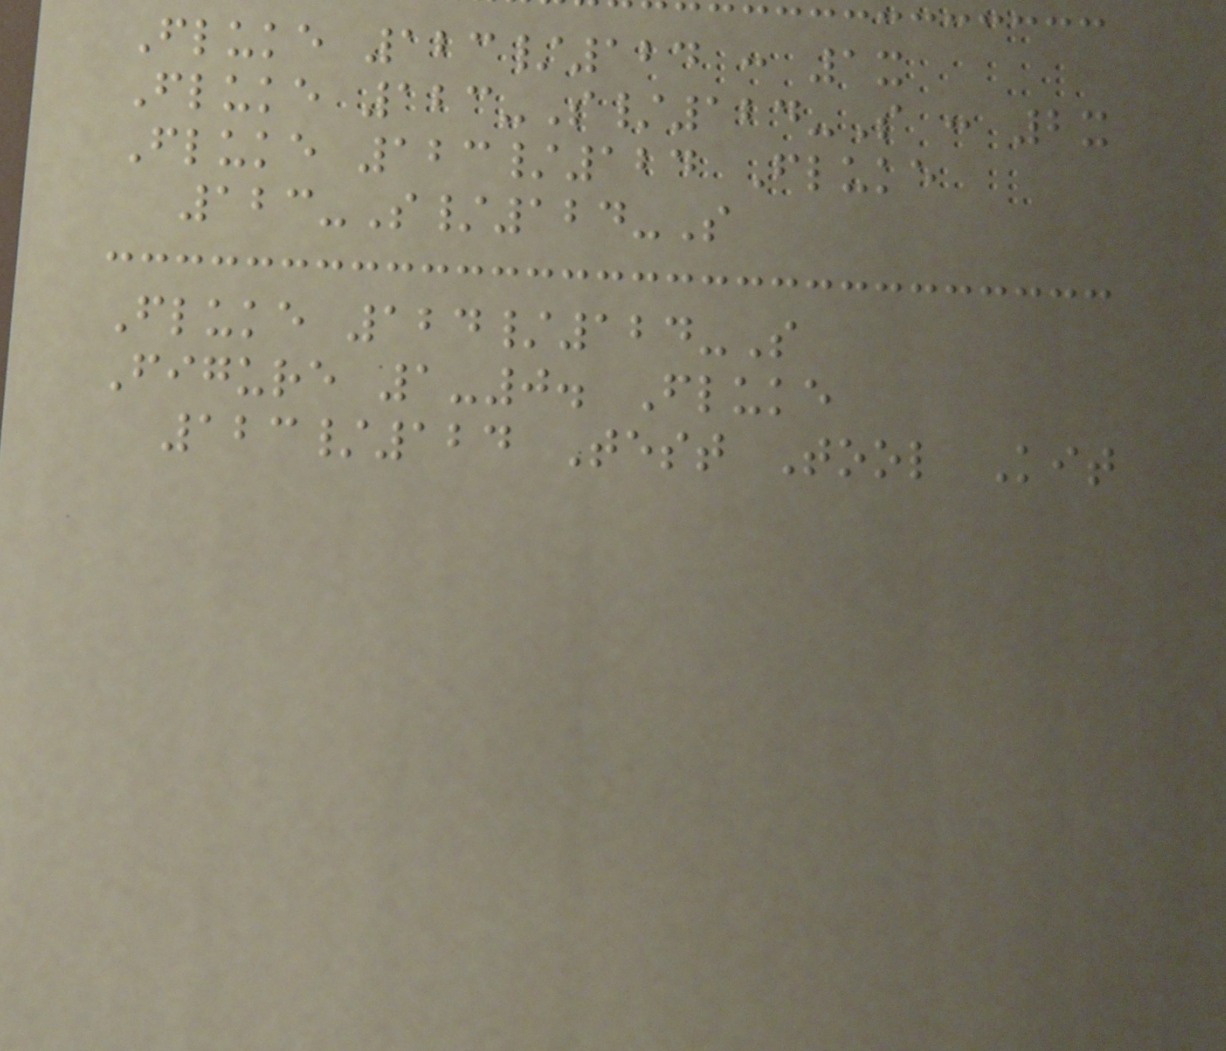Fluke 123/124 : 1x
Fluke 123-S/124-S : 2x
Fluke 123/124 Fluke
123-S/124-S
Fluke 124/124-S
Figure 1-0. Fluke
123/124 Test Tool Kit
